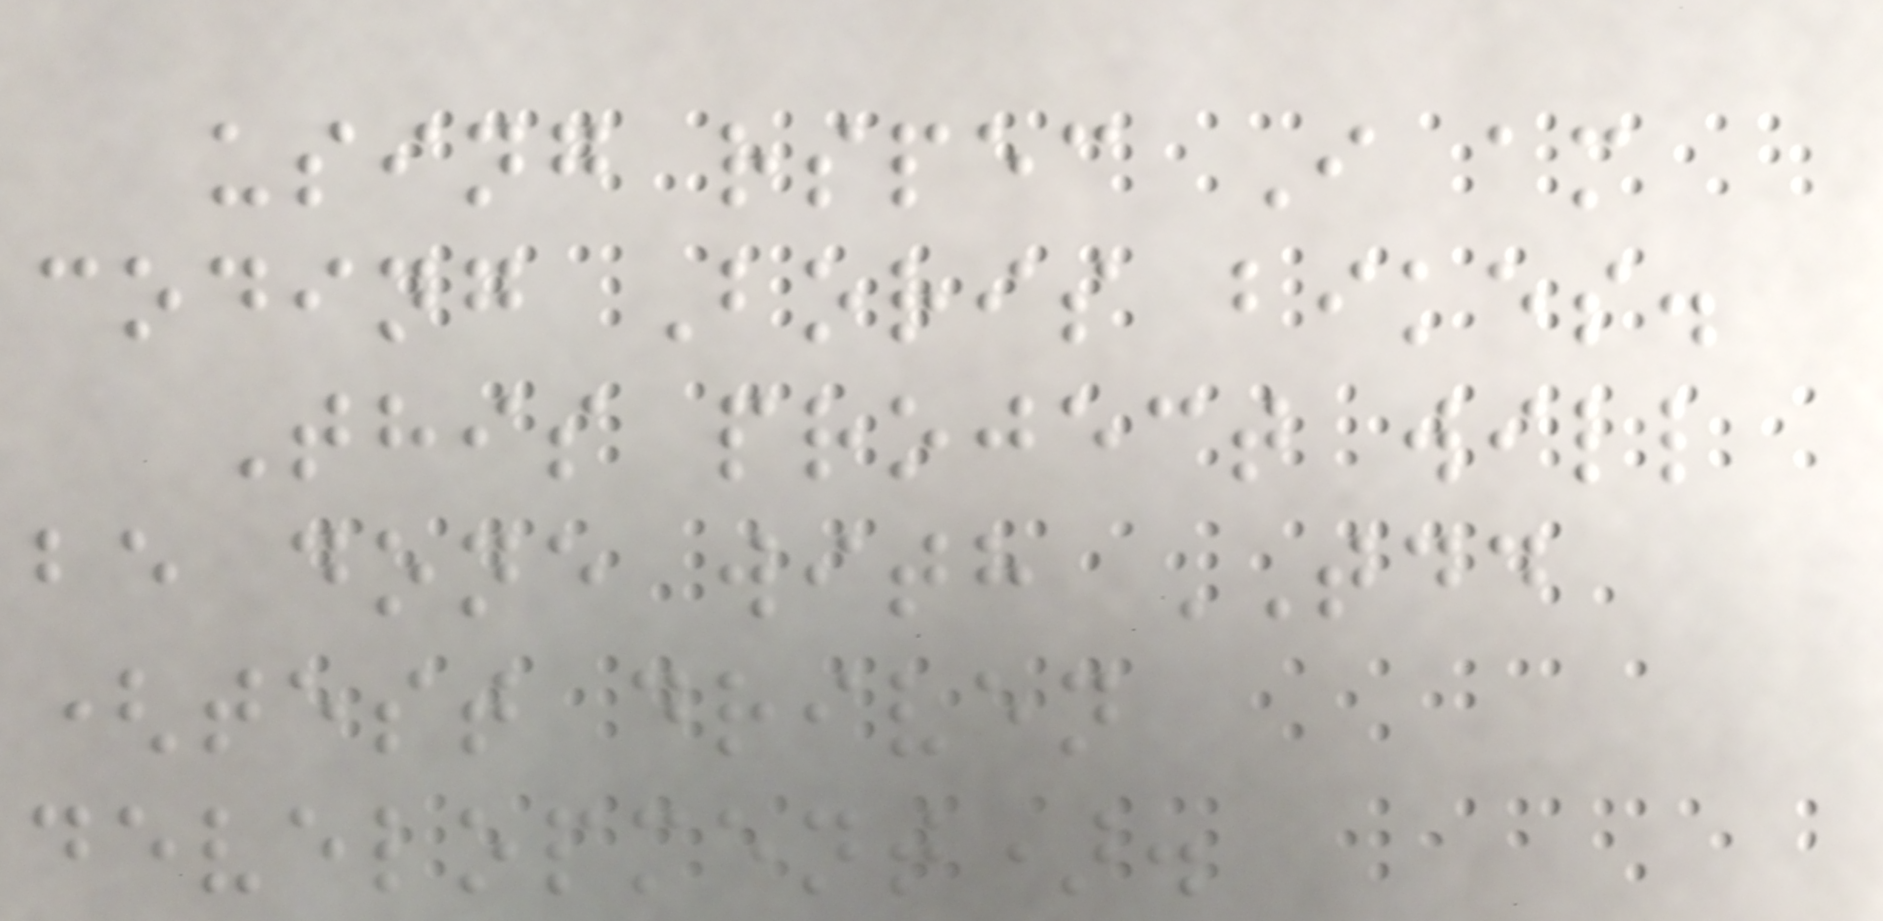using rspec I am
coding Boris bikes.
This project will
be done with TDD
(test driven
development).
